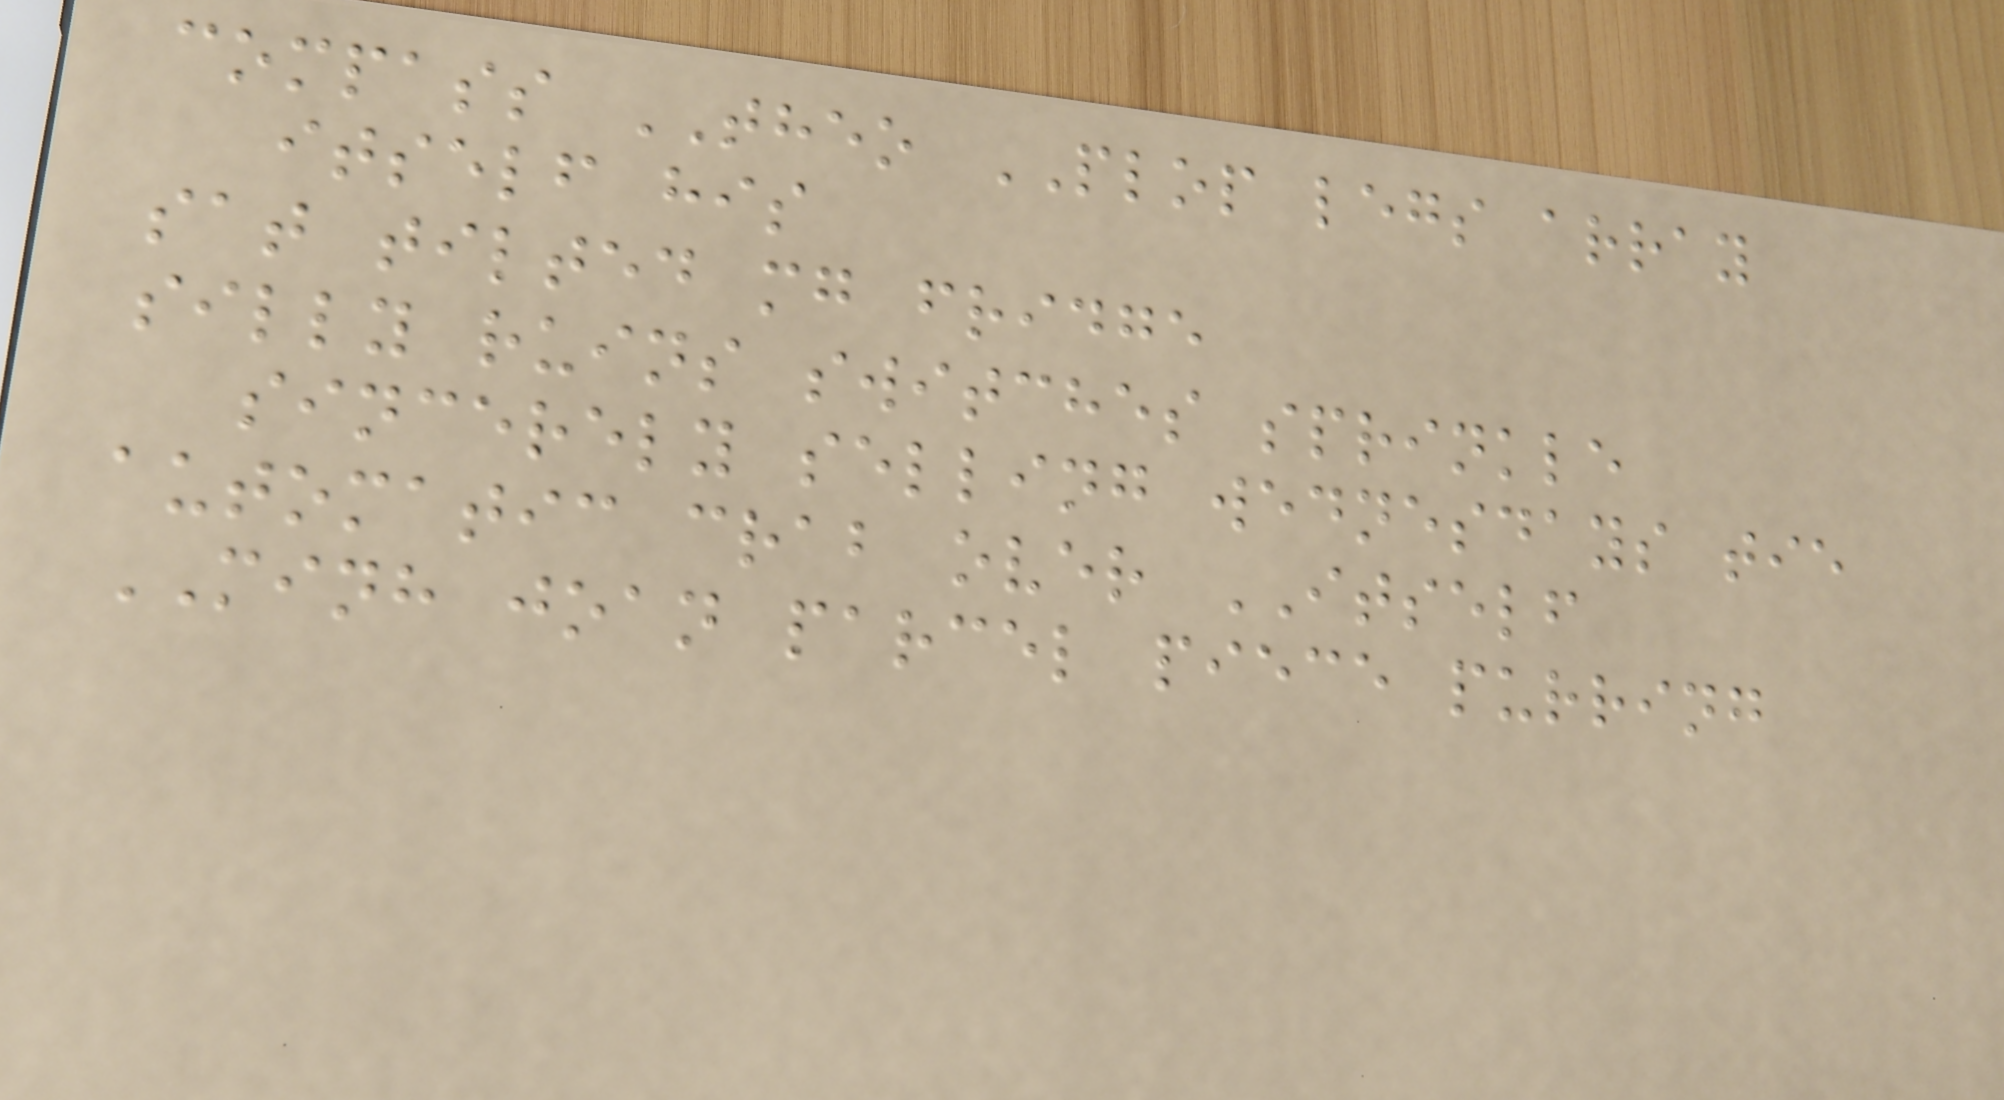compass THEO PLOP legs array
itself his
sat tilted mg fridge
silly ruins switches sprinkle
sincerely selling wednesdays tie
automatic crab over ITSELF
MINH joan parcel piece purring
